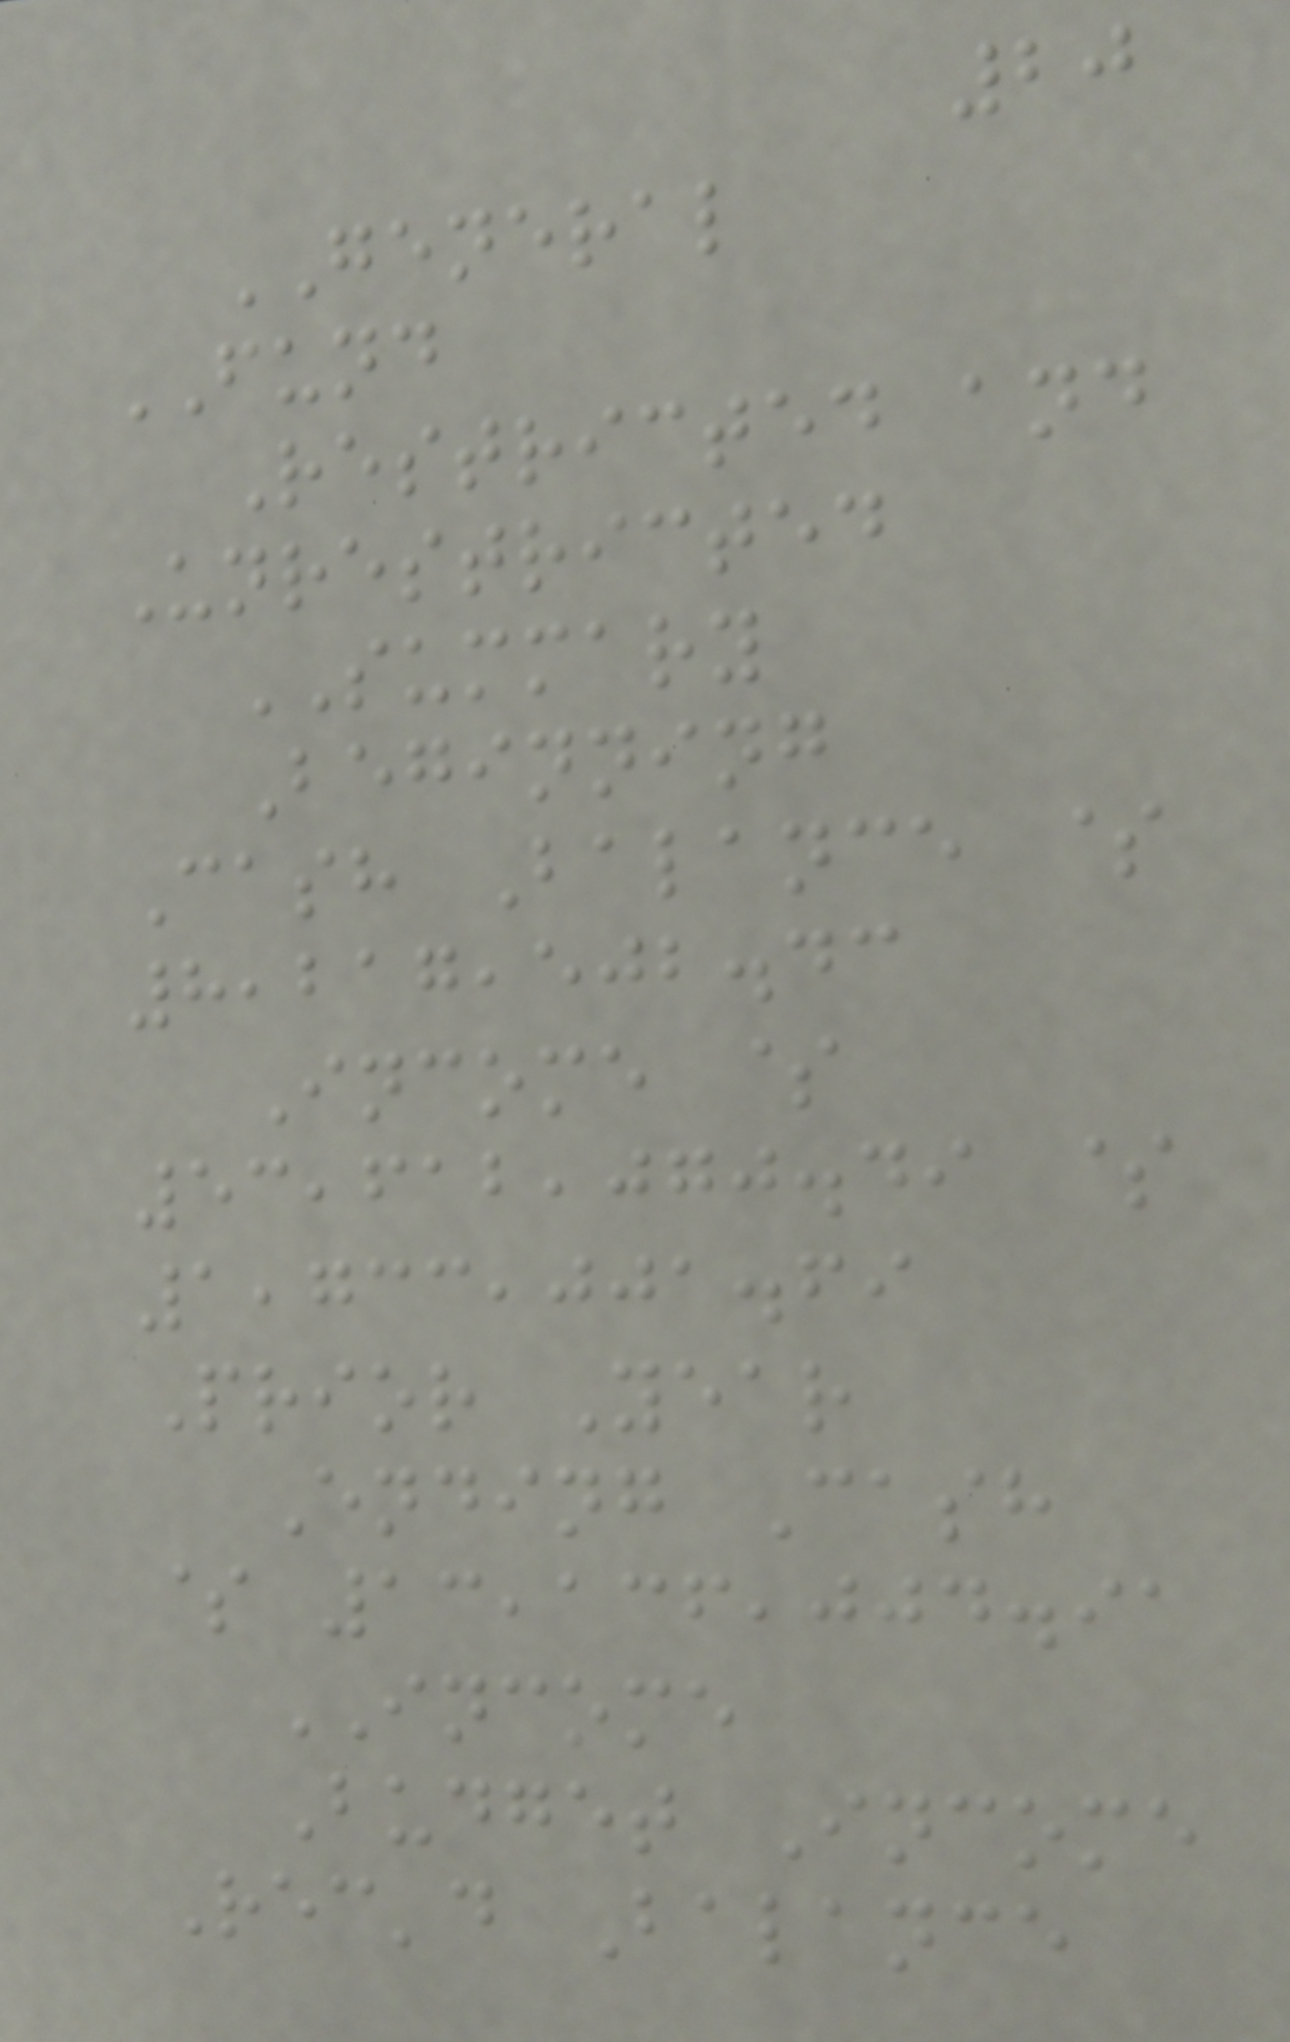20
GENERAL
FUND
Restricted and
Unrestricted
SUMMARY
Beginning
Cash Balance $
8,217,502.43
Income $
53,612,070.49 $
1,733,001.69
Prior Year
Ending Cash
$ 13,136,004.91
INCOME
Budget Income
Rec'd Balance
